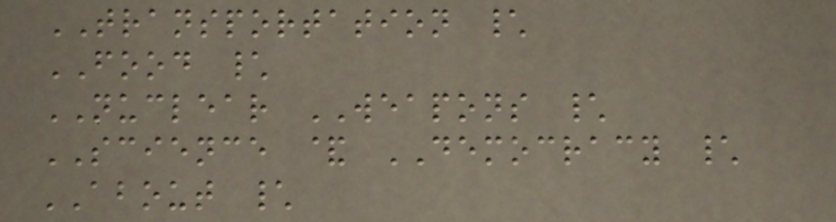TRANSPORTATION \
FOOD \
NUCLEAR WEAPONS \
SCIENCE & DEMOCRACY \
ABOUT \
